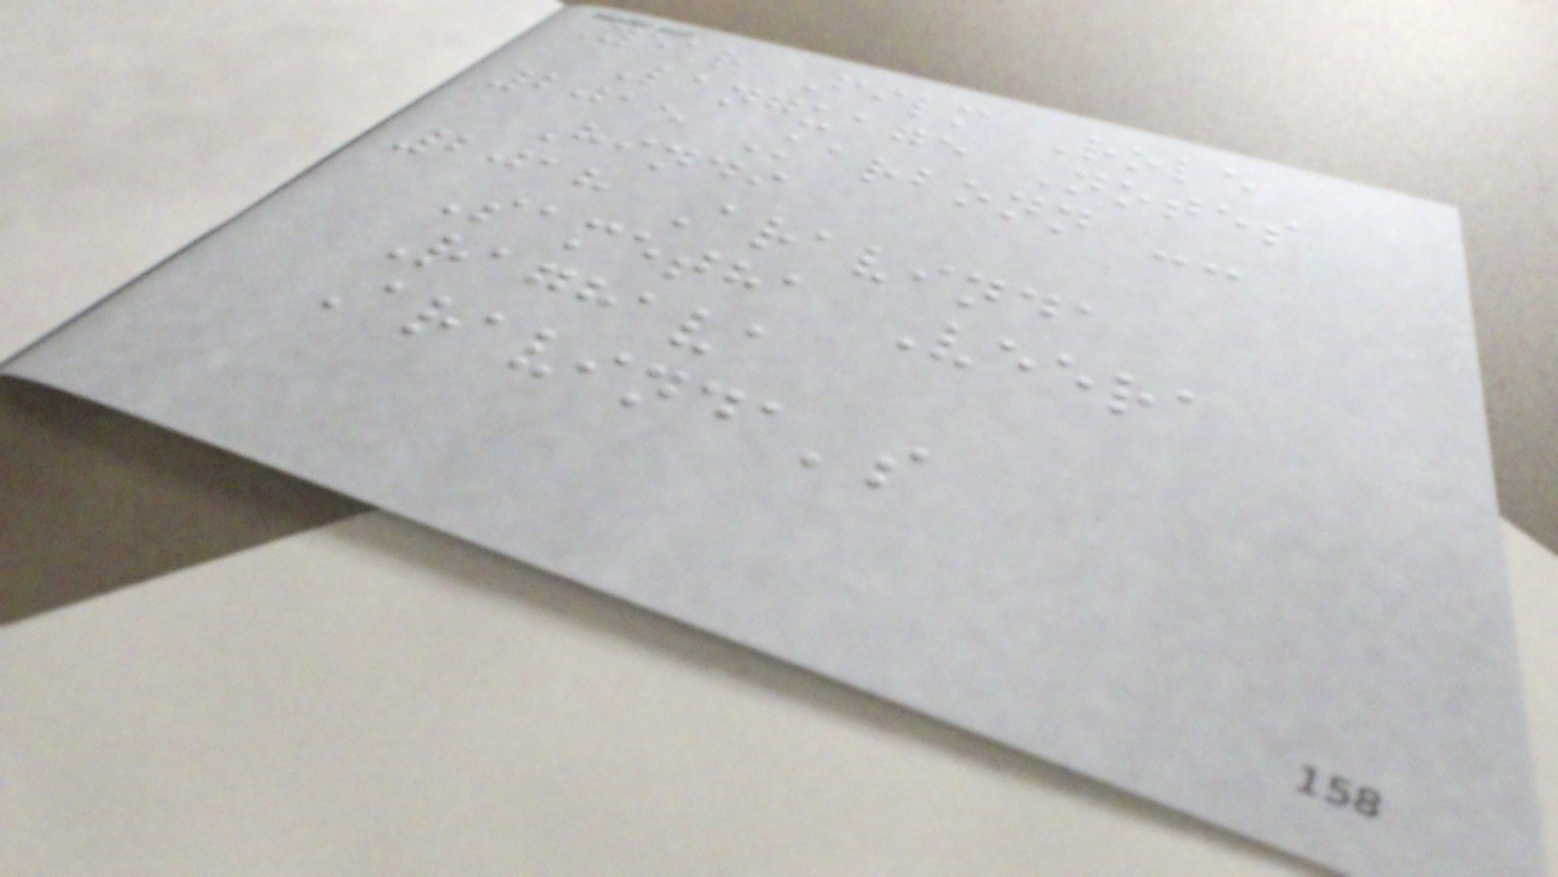Year Film Role
Language Notes
2015 Karbonn --
Hindi
2018 Aravinda
Sametha Veera
Raghava
Aravinda's
